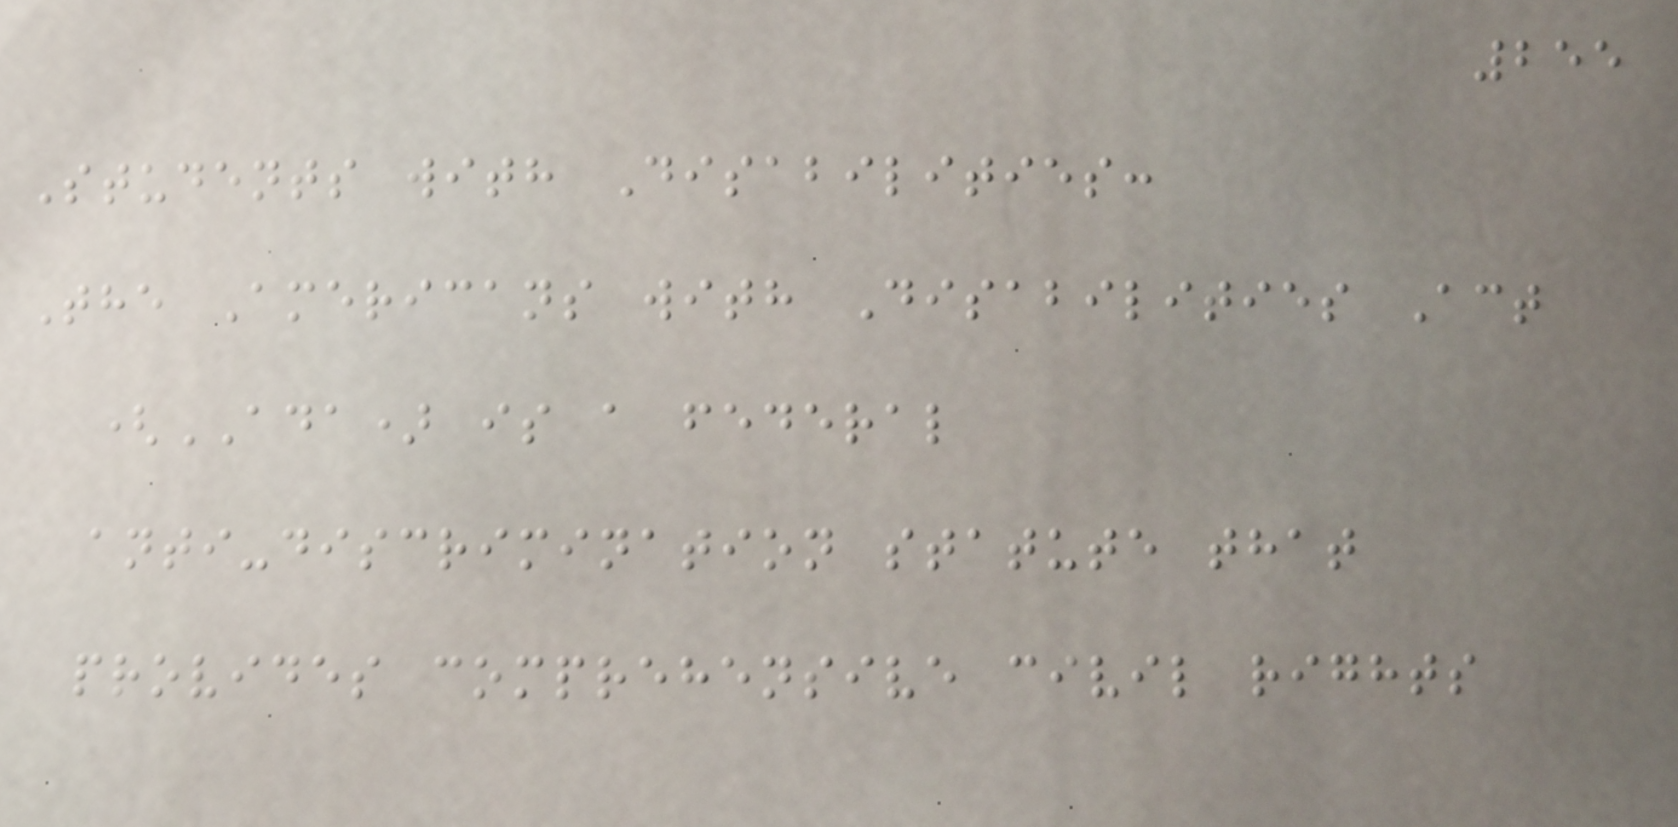255
Students with Disabilities:
The Americans with Disabilities Act
(ADA) is a federal
anti-discrimination statute that
provides comprehensive civil rights
